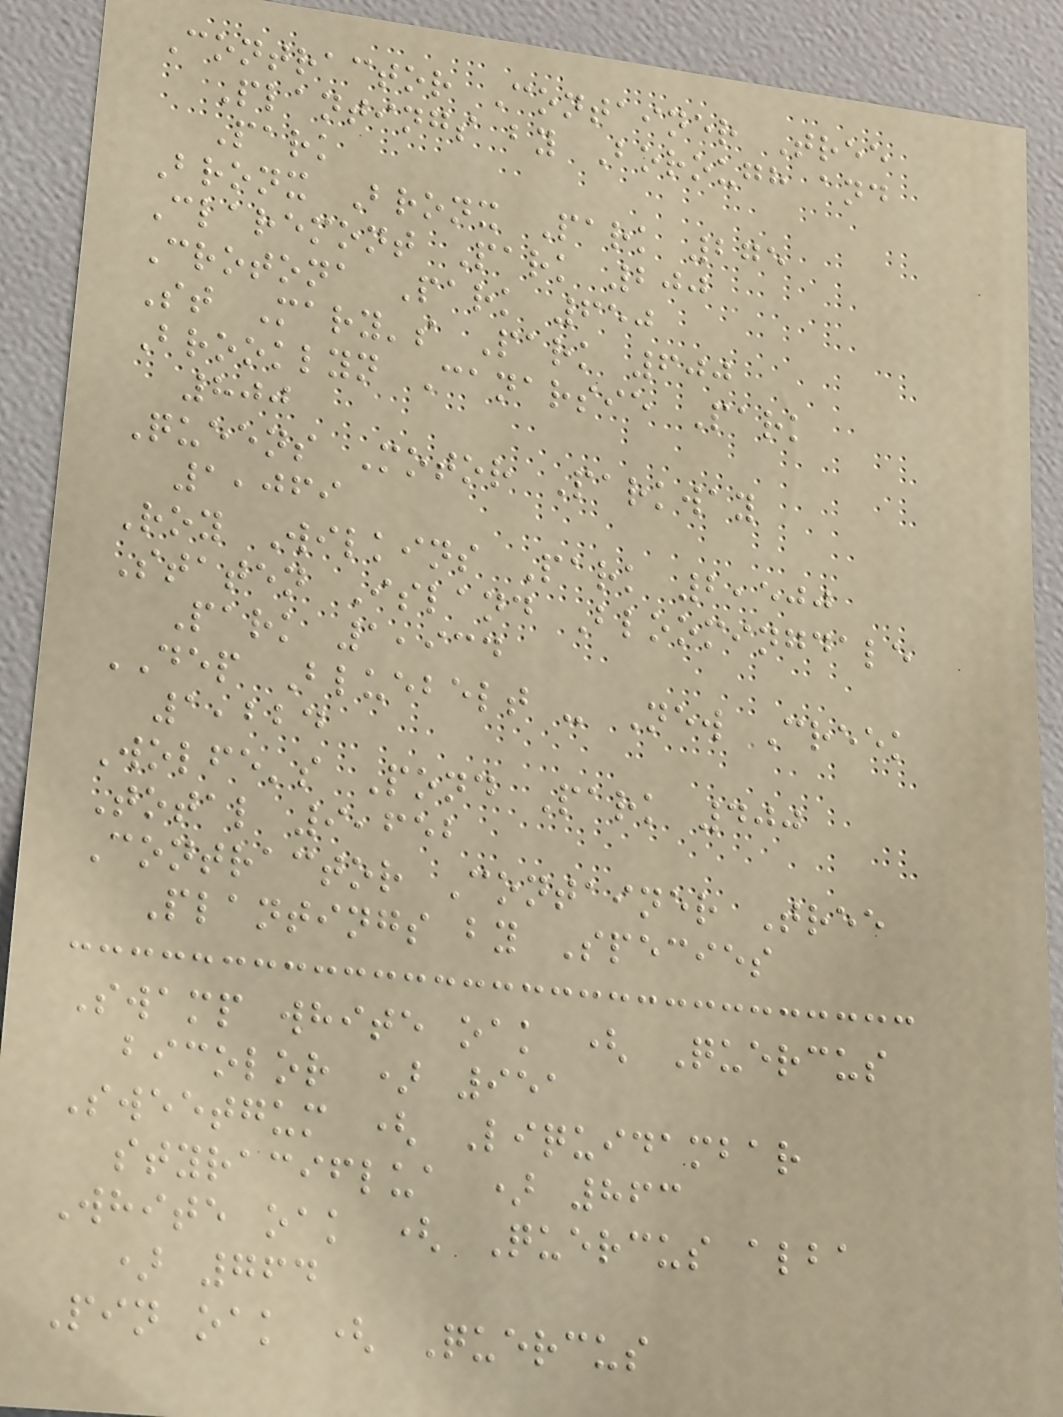Contractor Container Tree
Plantings by Borough and
Park
Bronx Bronx Park 275
Claremont Park 200
Crotona Park 650
St Mary's Park 600
Brooklyn Canarsie Park
800
Queens Motor Parkway
1,069
Roy Wilkins Park 2,500
Staten Island Bloomingdale
Park 1,934
DEP Bluebelt - New Creek
1,224
Wolfe's Pond Park 400
Total 9,652
Contractor Container Tree
Plantings by Species
Swamp white oak ( Quercus
bicolor ) 951
Sweetgum ( Liquidambar
styraciflua ) 863
White oak ( Quercus alba
) 764
Pin oak ( Quercus
